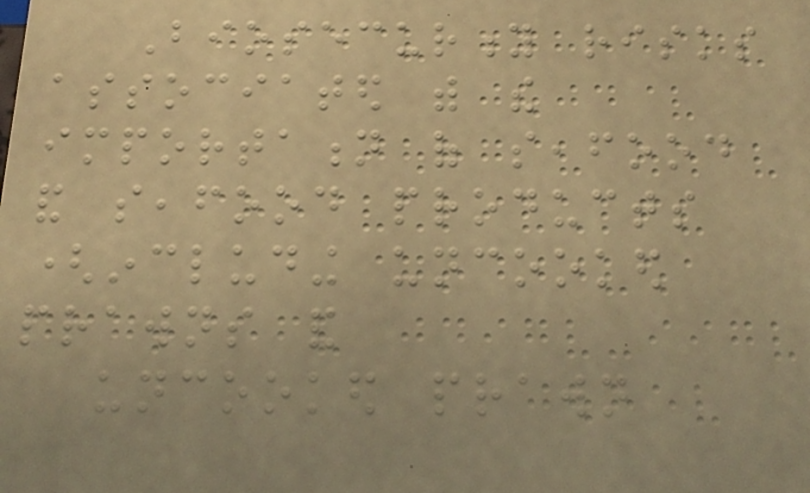Biosecurity risks
associated with the
importation of seafood
and seafood products
(including uncooked
prawns and
uncooked prawn
